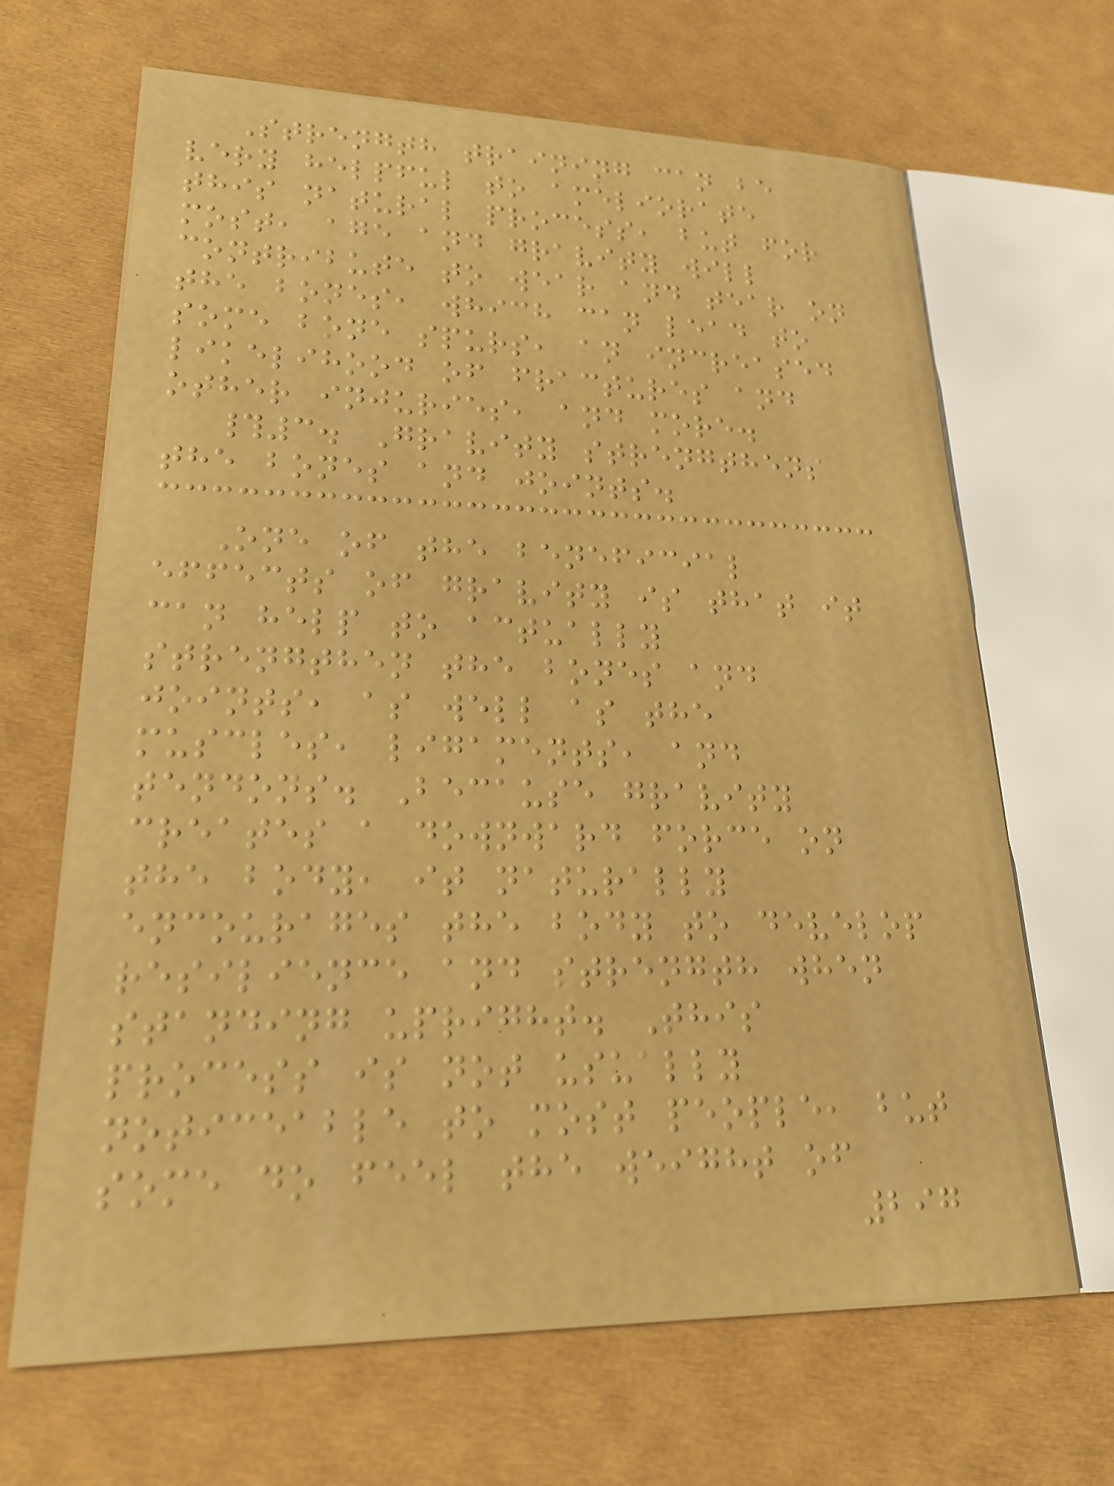Strength training can be
very helpful to ameliorate
this natural process, but for
most, age and gravity will
contribute to wear and tear on
the bones, which can lead to
some bone spurs, an increased
likelihood of fractures and
other injuries, and more.
#3. Gravity strengthens
the bones and joints.
One of the beneficial
effects of gravity is that it
can help to actually
strengthen the bones and
joints, as well as the
muscles, ligaments, and
tendons. Because gravity
creates a downward force on
the body, it naturally
encourages the body to develop
resilience and strength when
standing upright. This
process is not usually
noticeable to most people, but
some do feel the weight of
297
